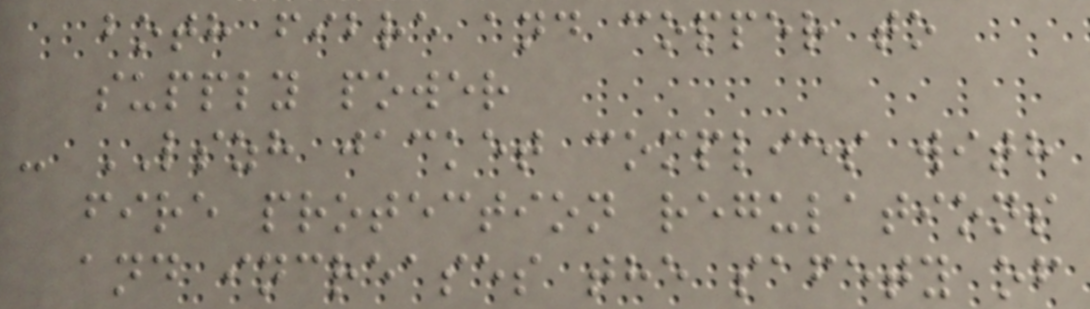both fibre and copper to
supply power
- LSZH jacket complies with
fire protection regulations
and increases the safety of
